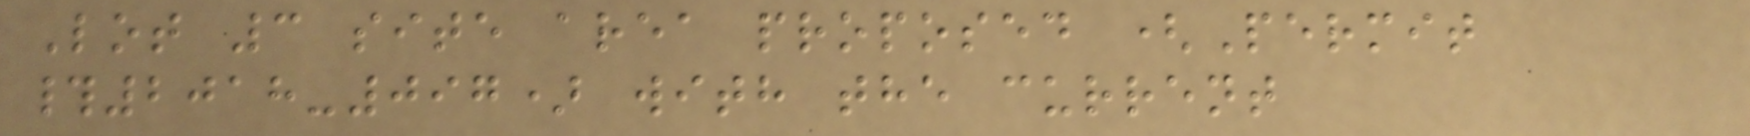Lot 3 site area proposed (Permit
#2018-097) with the current
